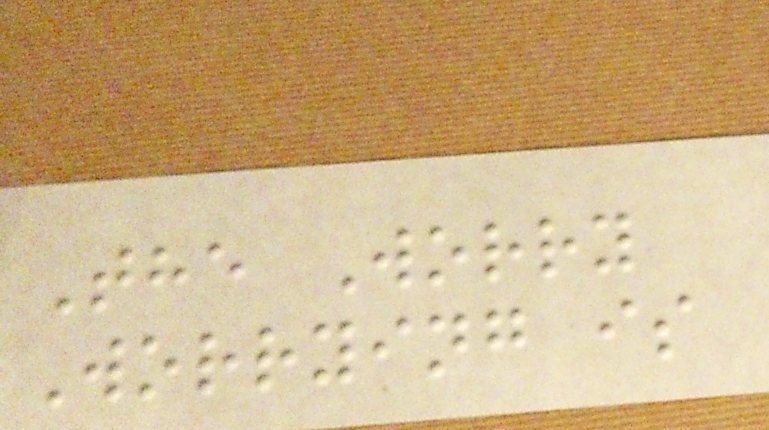The Worry
Worrying is
